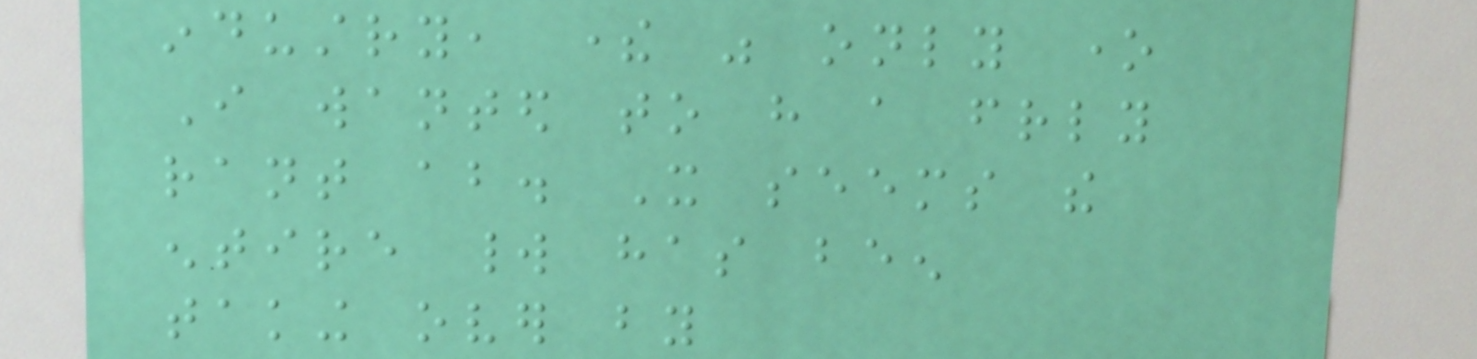industry, there was only one
I wanted to have a friendly
rant about. It seems the
entire world has been
taking over by
